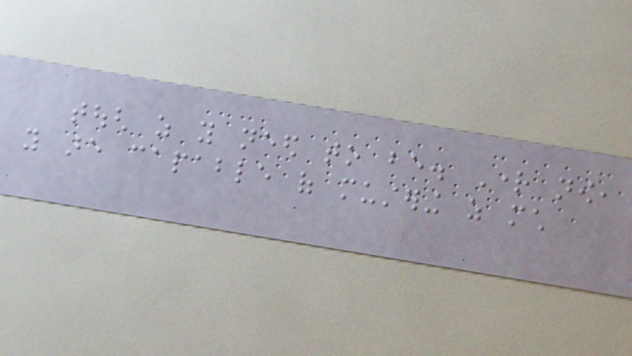tough as you need to be. Right now,
you are capable of mustering as much
